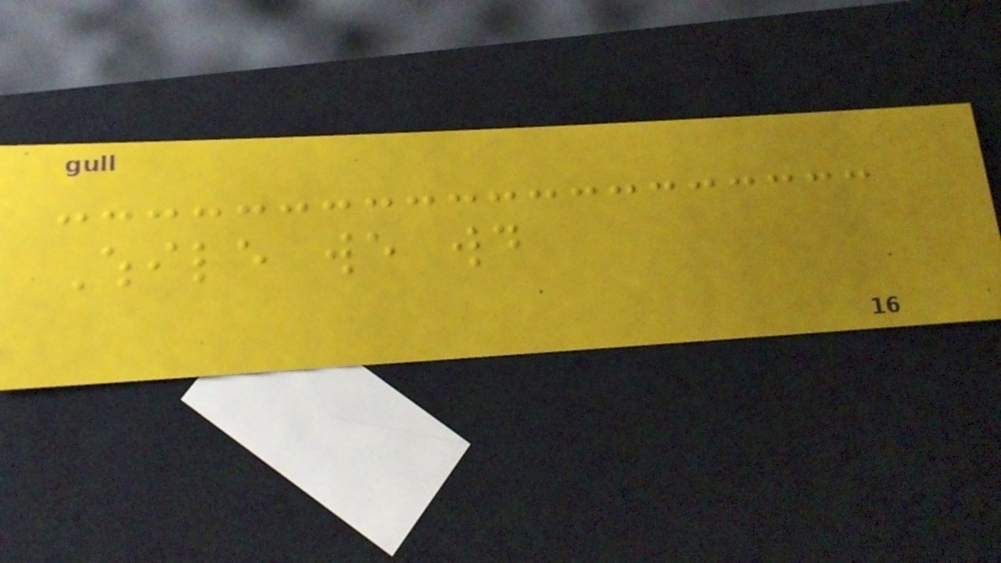While we would
